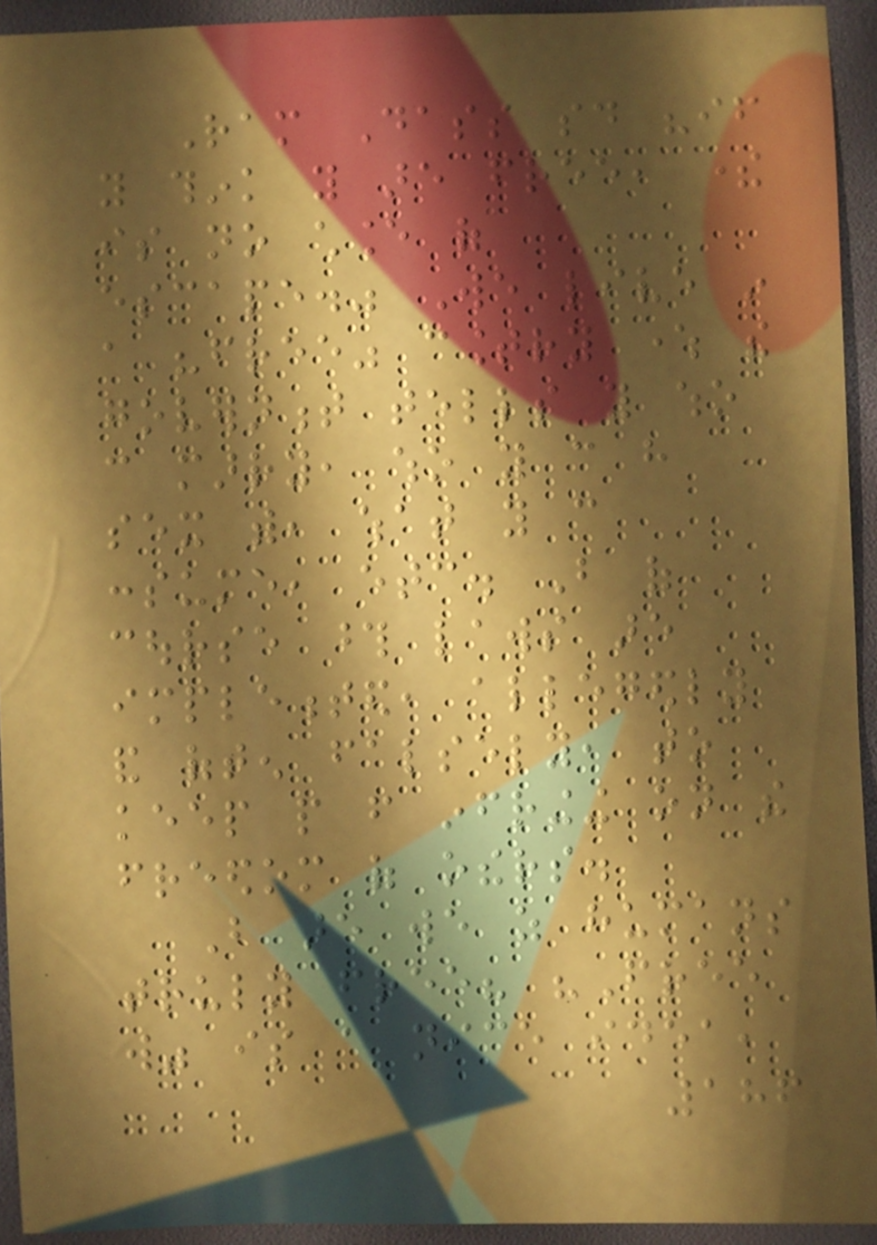Ram Dass said "if
you think you are free, there
is no chance of
escape." We live in
a "free" country where the
government tells you who
can marry, who you can have
sex with, what you can
consume, etc. But of
course those laws are
implemented, allegedly
and often falsely, to
keep people from infringing on the
freedom of others.
But are we as humans
truly free? "Free
will" is a nice idea,
186
